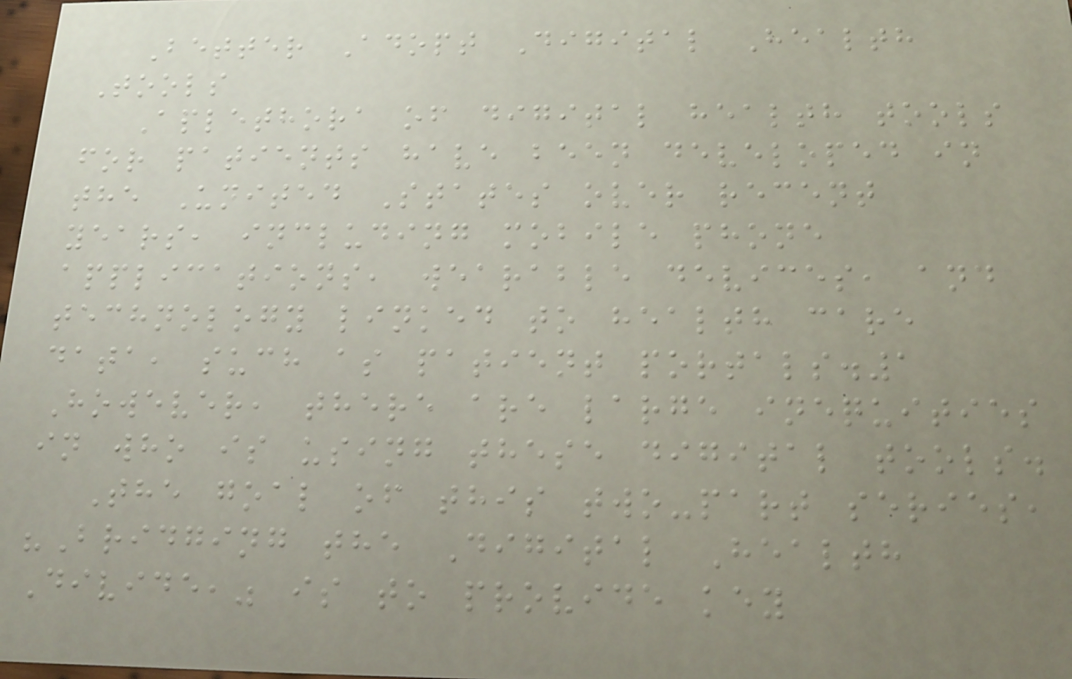Better Adopt Digital Health
Tools
Aplethora of digital health tools
for patients have been developed in
the United States over recent
years, including mobile phone
applications, wearable devices, and
technology linked to health care
data, such as patient portals.1
However, there are large inequities
in who is using these digital tools.
The goal of this two-part series,
"Bridging the Digital Health
Divide," is to provide key
